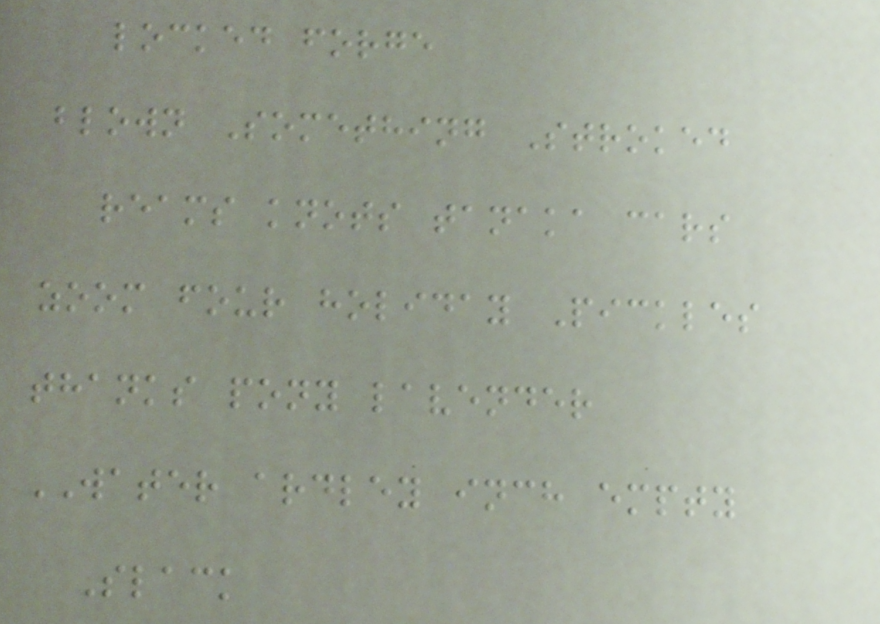locked forge
blown Something Stroked
reams knots tanaka cars
zoom four holiday Pickles
thanks pony lavender
WATER ardley inch empty
Slack
